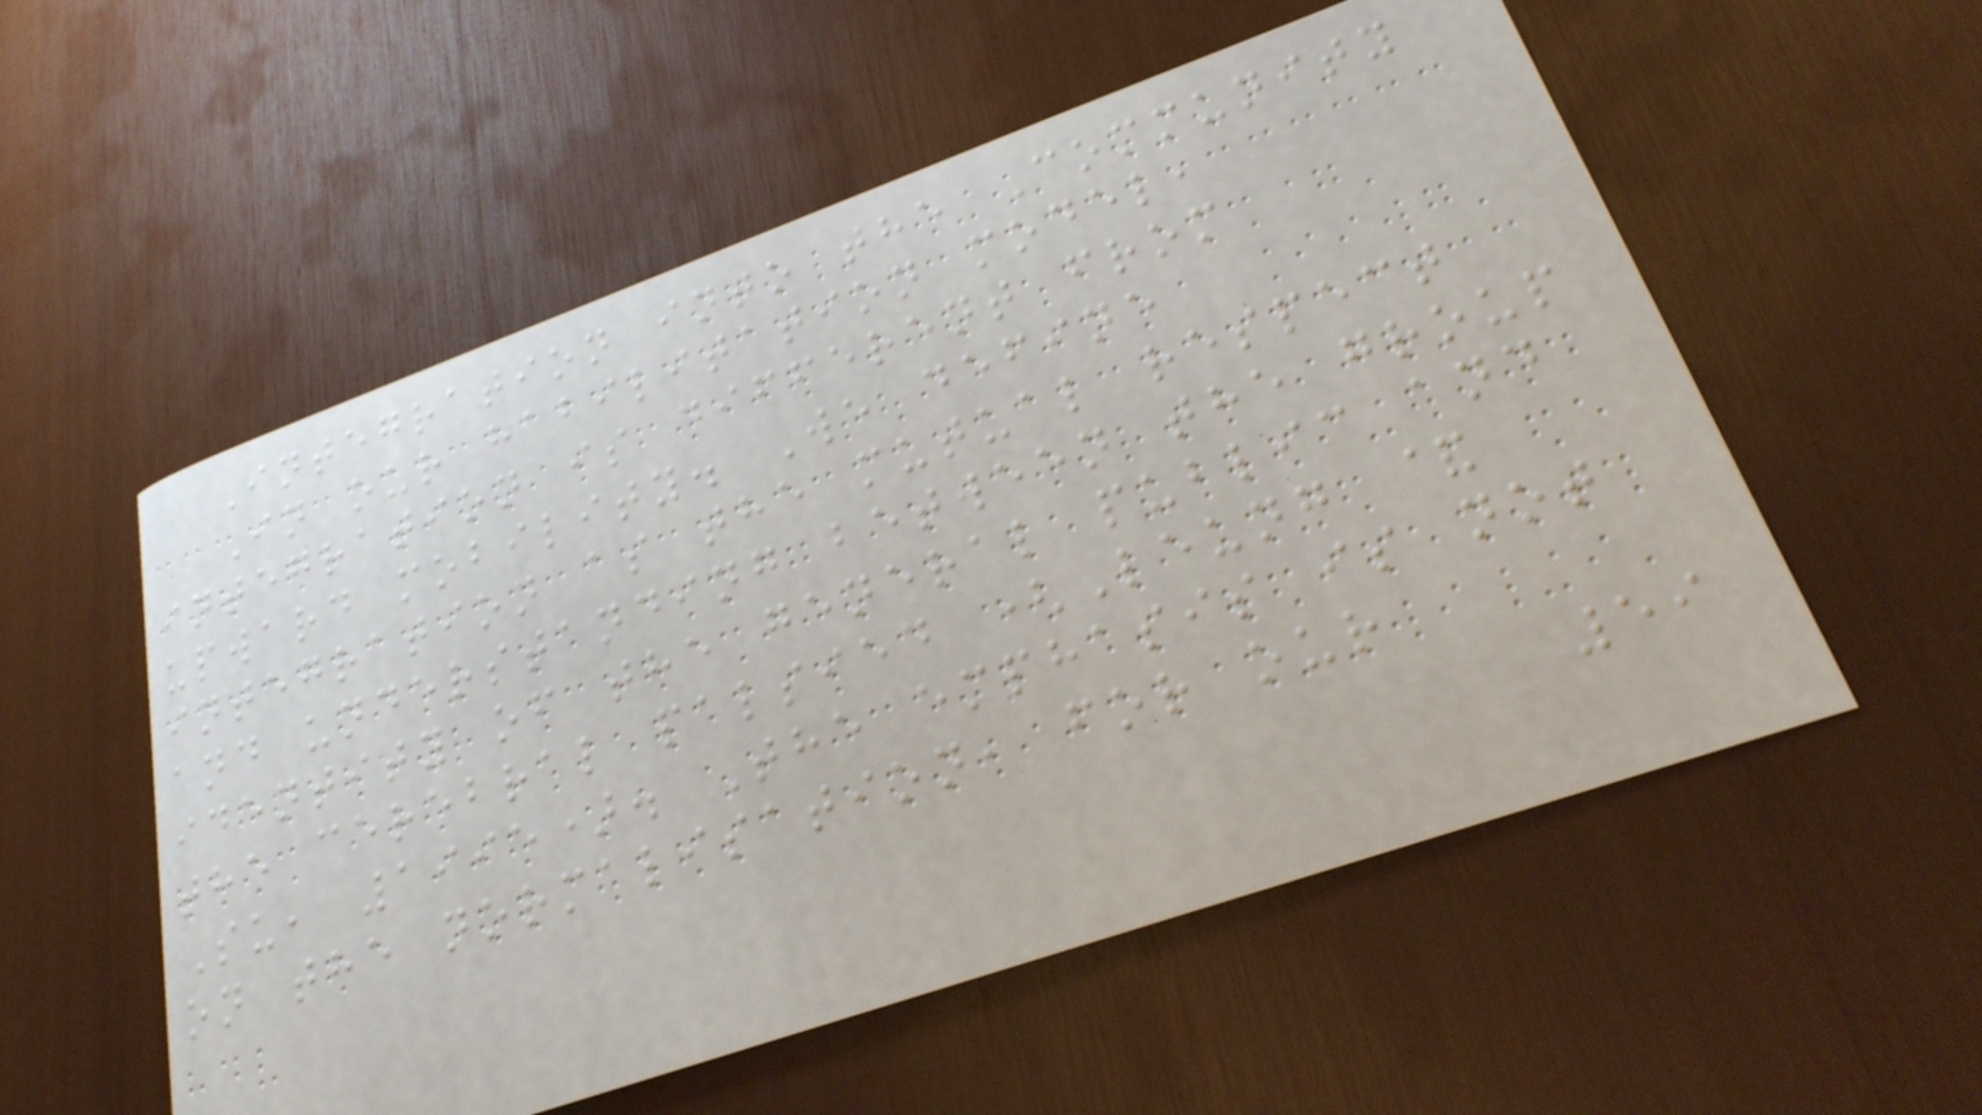Integration into the Community
In our habilitation model,
integration is different from
upward mobility. We define
integration as the mutual respect
and understanding between the group
identity of the general public and
the cerebral palsied (Leung &
Su, 1995). The emphasis is not
on the normalisation, for our
59
